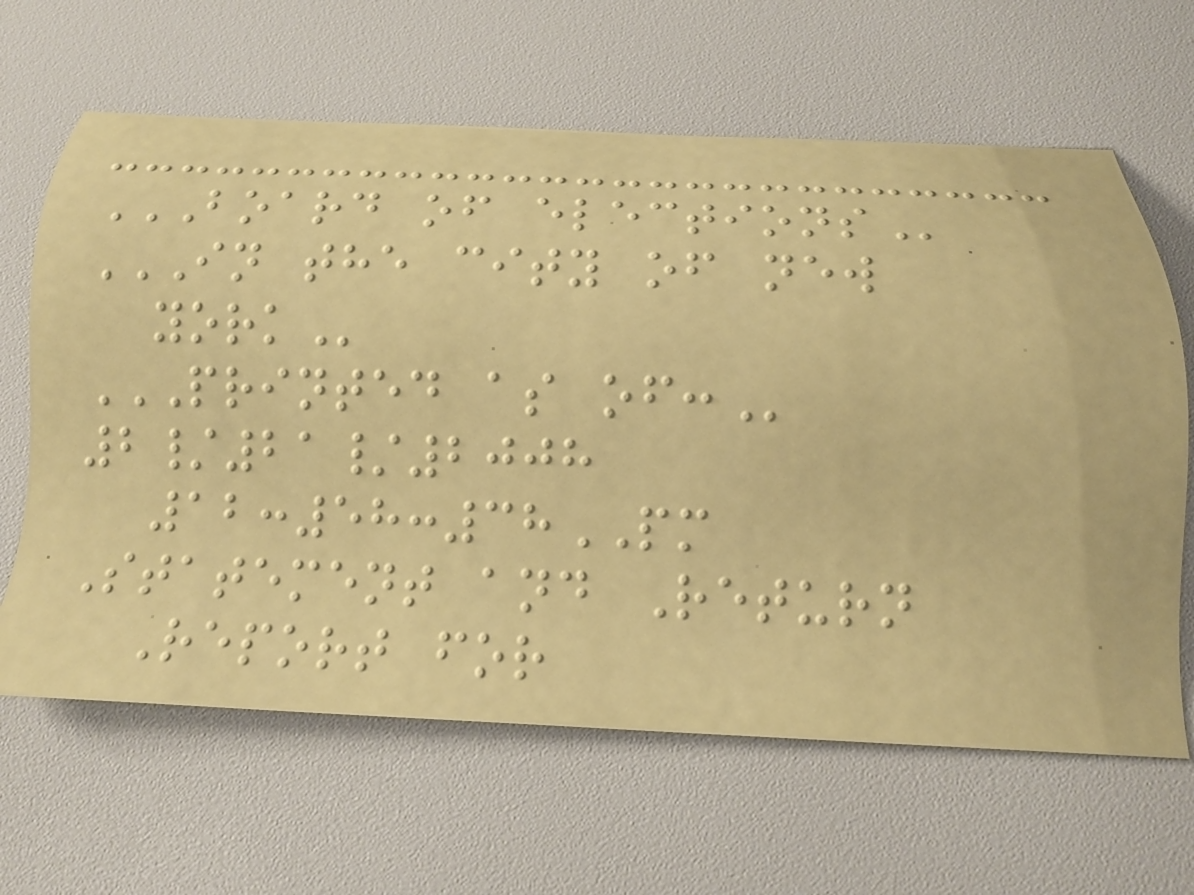BOARD OF ELECTIONS
IN THE CITY OF NEW
YORK
PRINTED AS OF:
2/21/2008
12:58:38PM
Statement and Return
Report for
